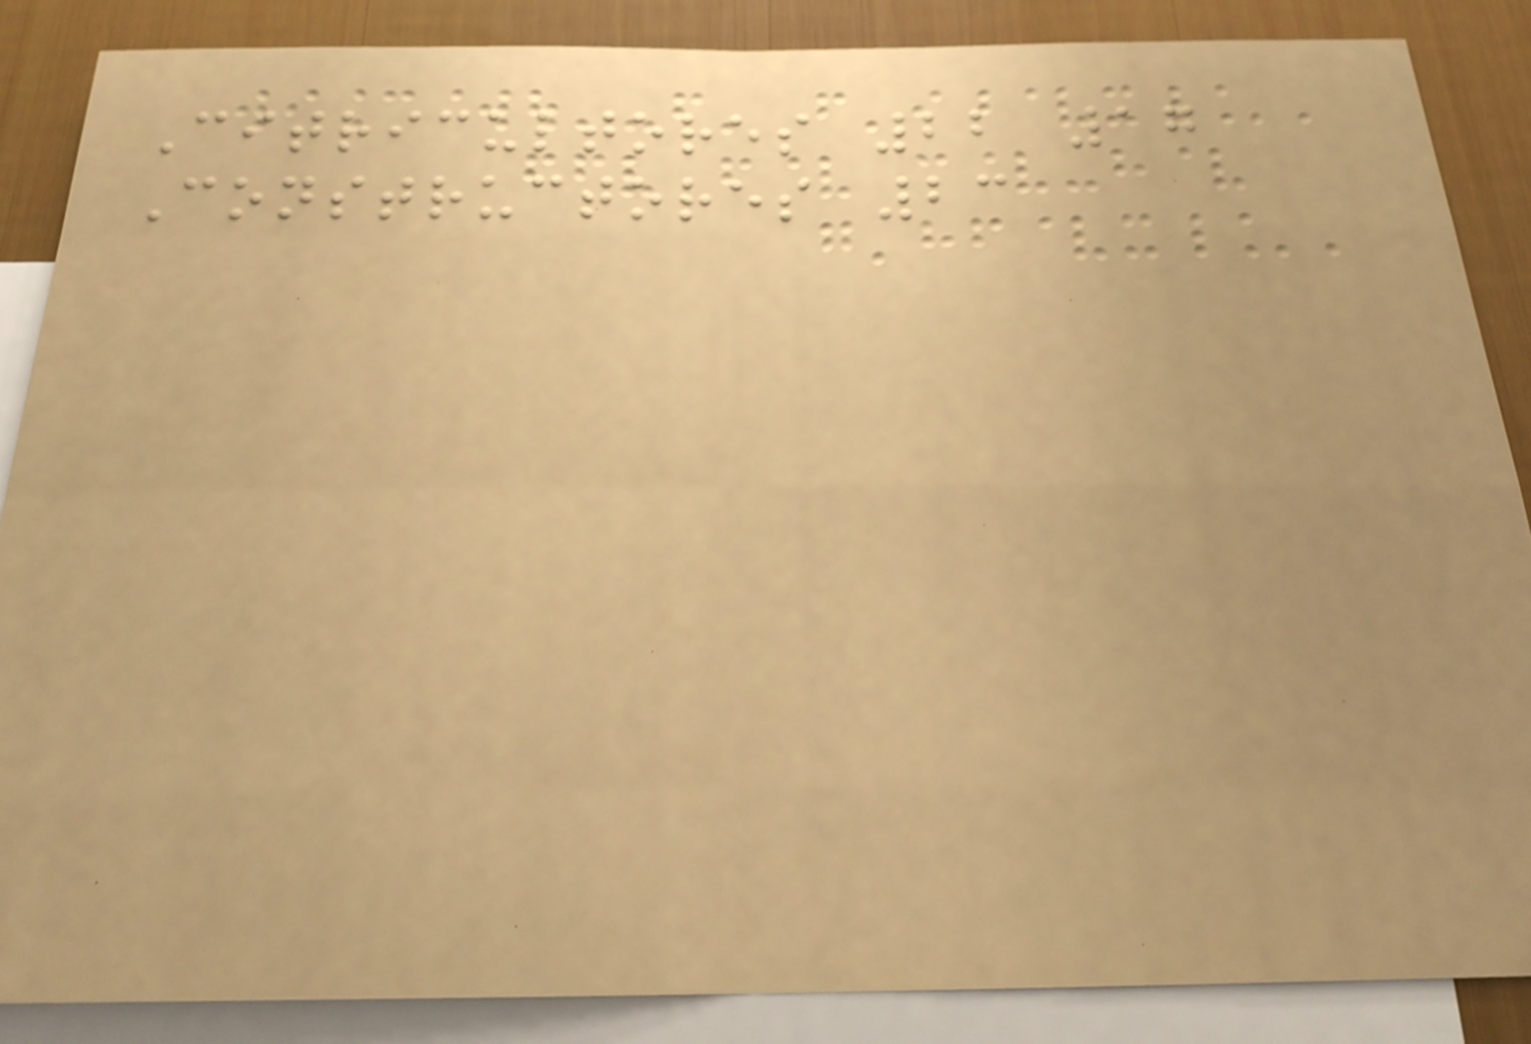Citricultores 22 17
Constructores 23
